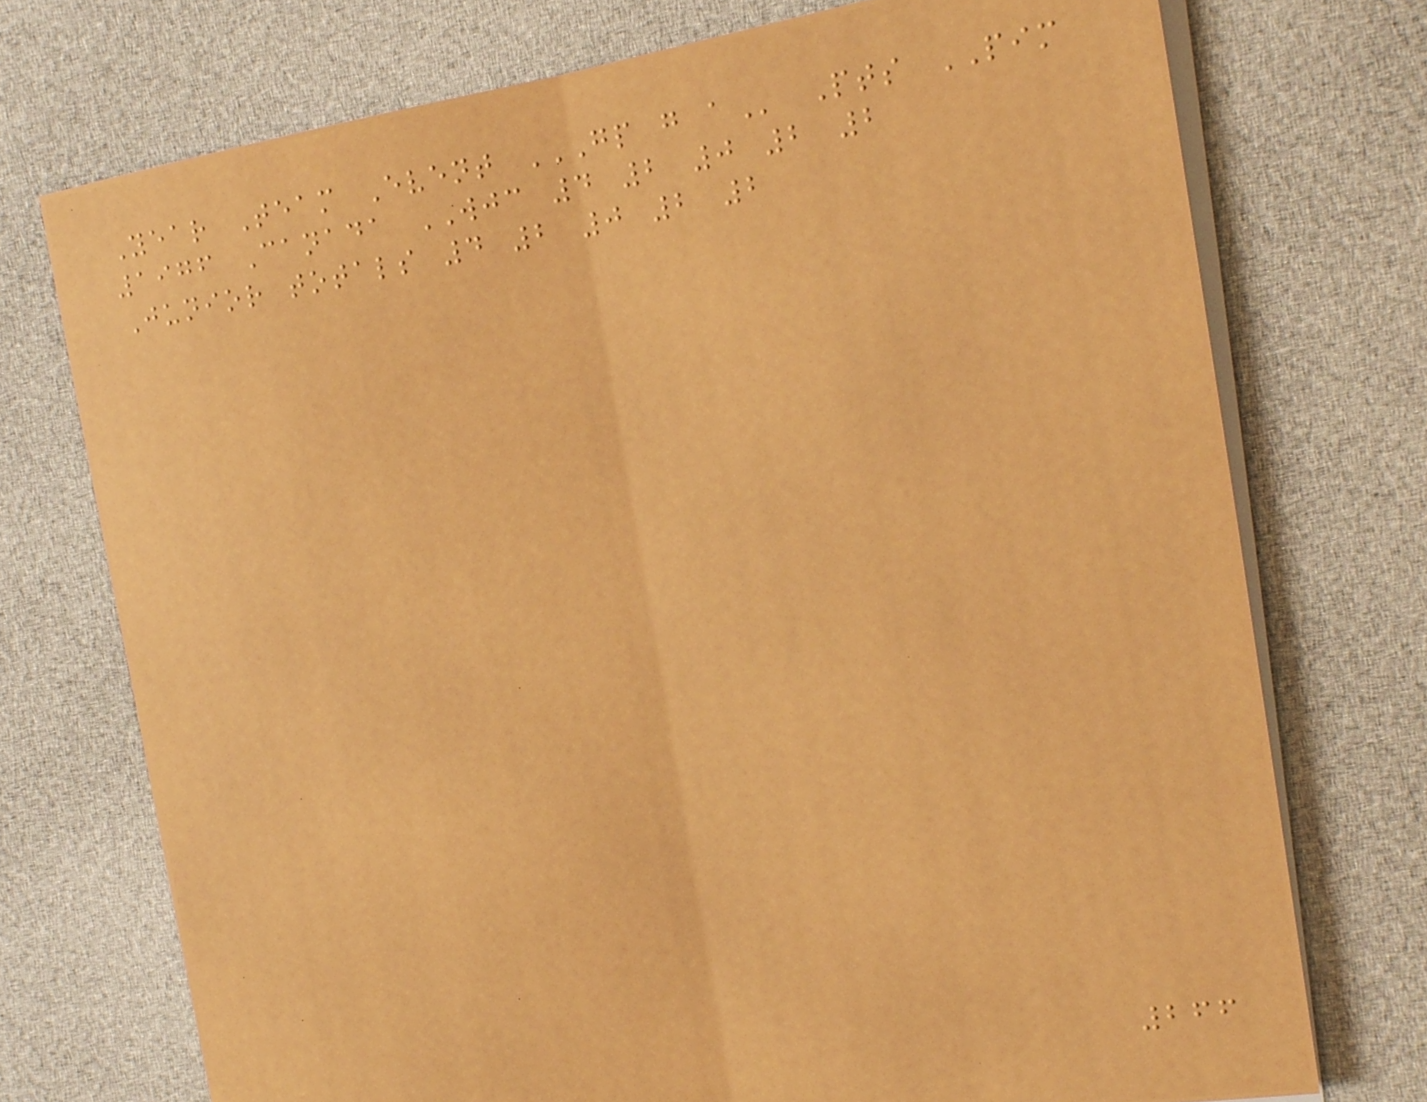Year Team Event GP G A Pts PIM
1976 Canada WJC 4 2 0 2 2
Junior totals 4 2 0 2 2
266
